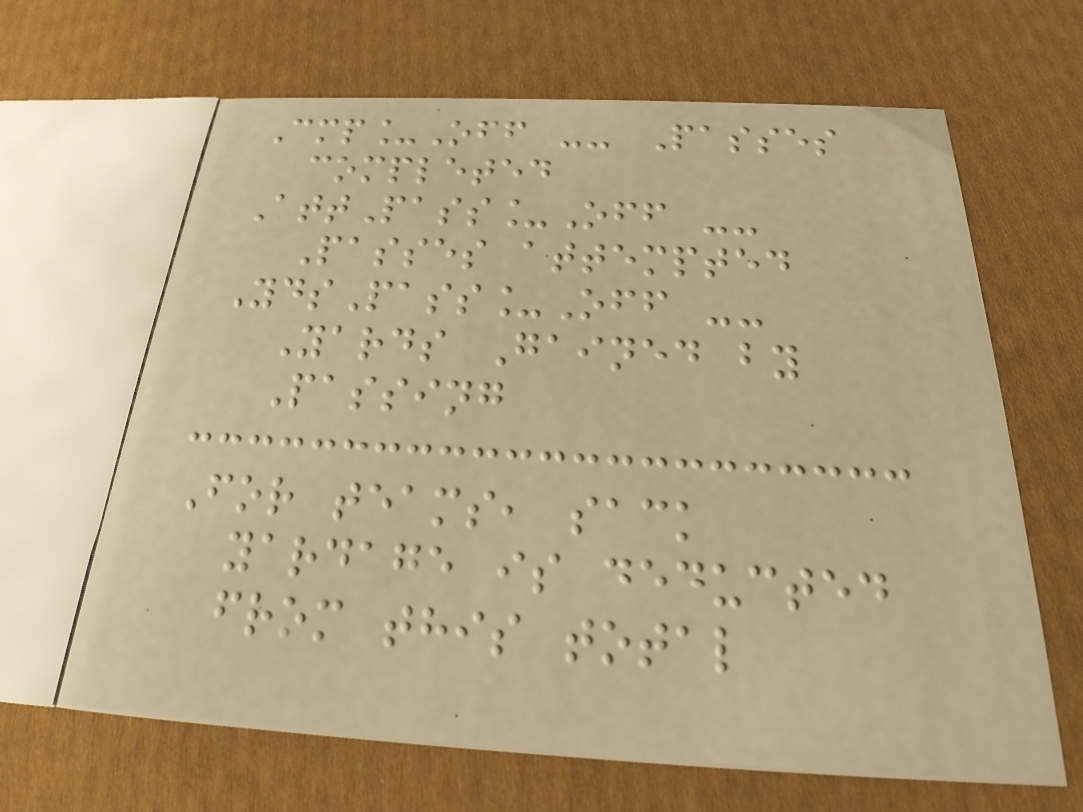Cmp_Off -- Passes
completed
AttPass_Off --
Passes attempted
YdsPass_Off --
Yards Gained by
Passing
For teams, sack
yardage is deducted
from this total
